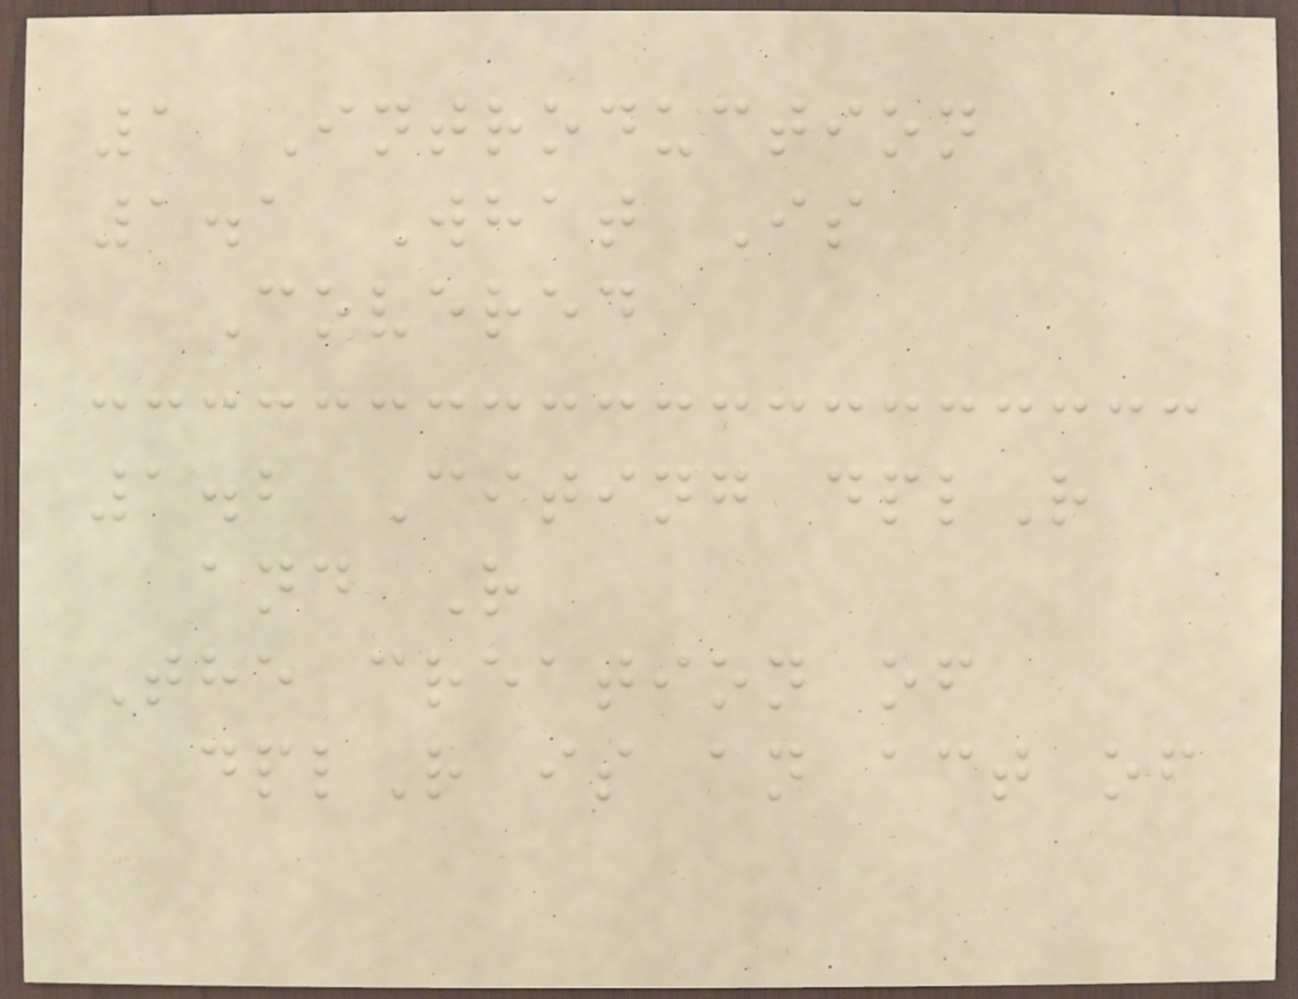1 Introduction
1.1 What Is
Covered
1.2 Citing dplR
and R
The creation of
dplR is an act of
